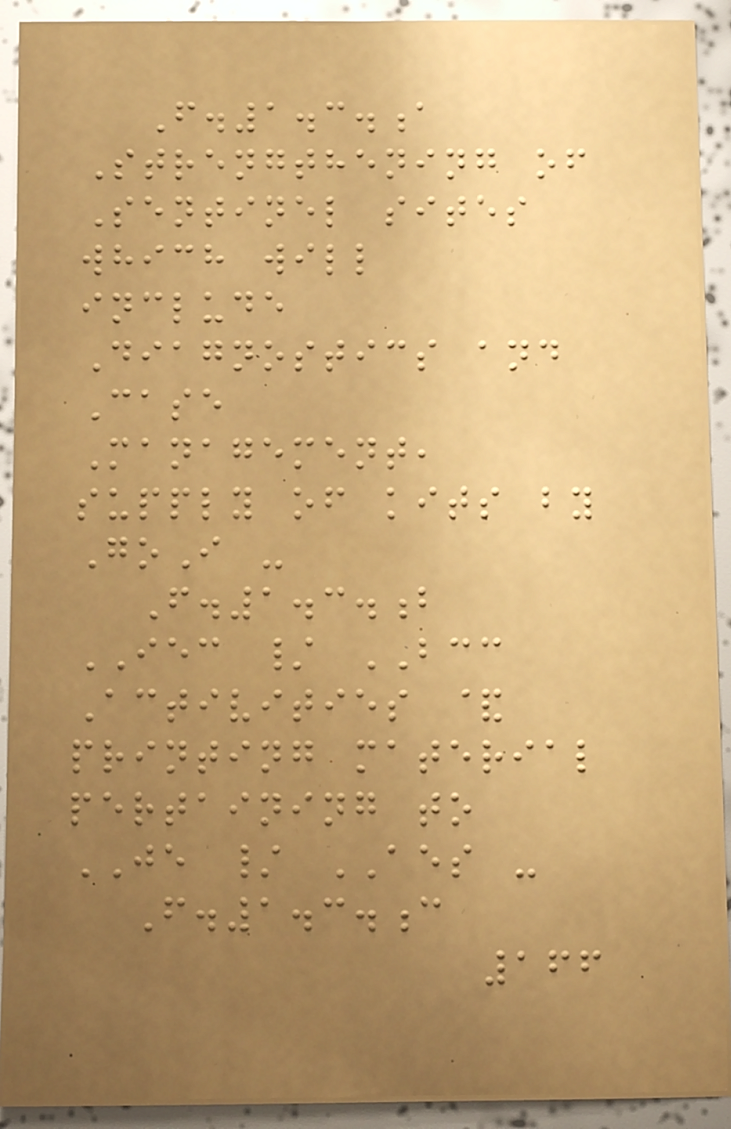F.1.3.a
Strengthening of
Sentinel sites
which will
include
Diagnostics and
Case
Management,
supply of kits by
GoI -
F.1.3.b
IEC / BCC
Activities &
printing material
pertaining to
JE / AES -
F.1.3.c
166
